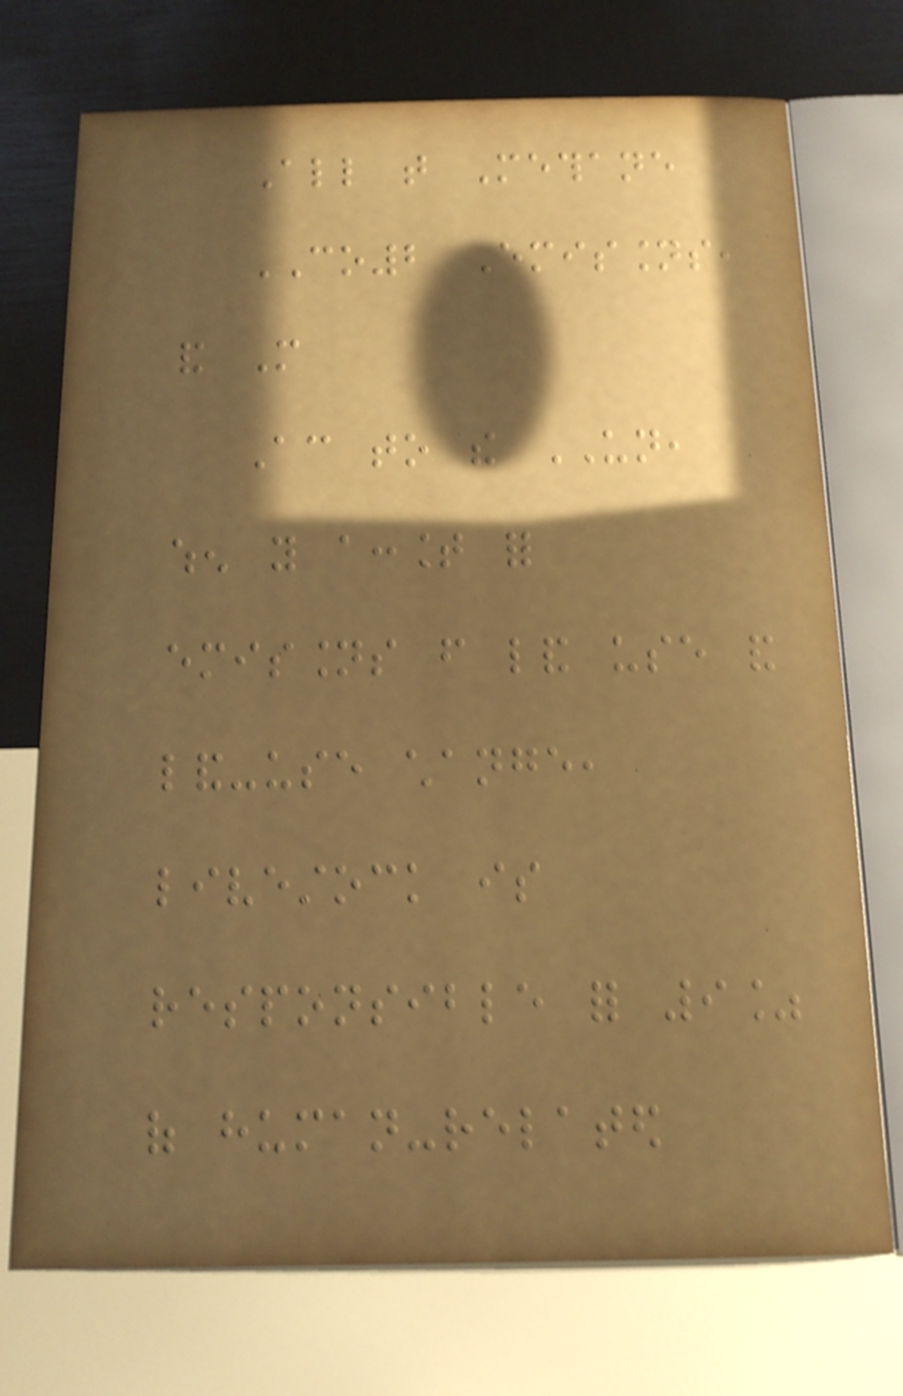All that Methane
CO2 Emissions,
and More
According to the UN,
when you account for
emissions from land use and
land-use change,
livestock is
responsible for 9%
of human-related
